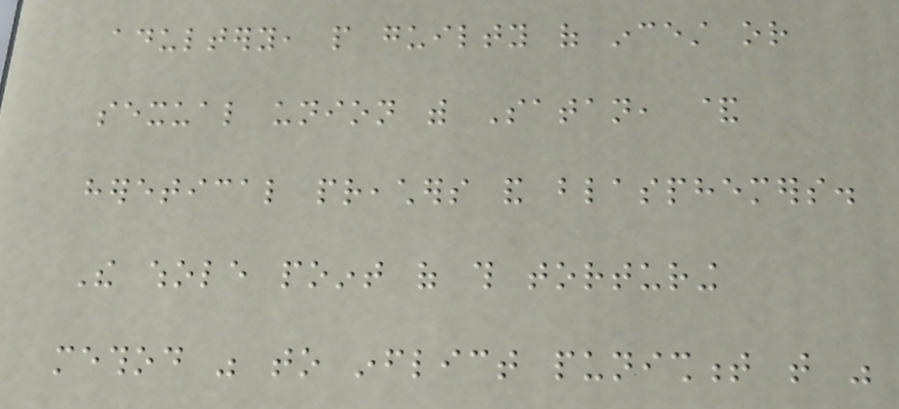adultery, people guilty of incest or
sexual union with Satan, &
heretical preachers and blasphemers.
The whole point of this torturing
method was to inflict punishment that was
